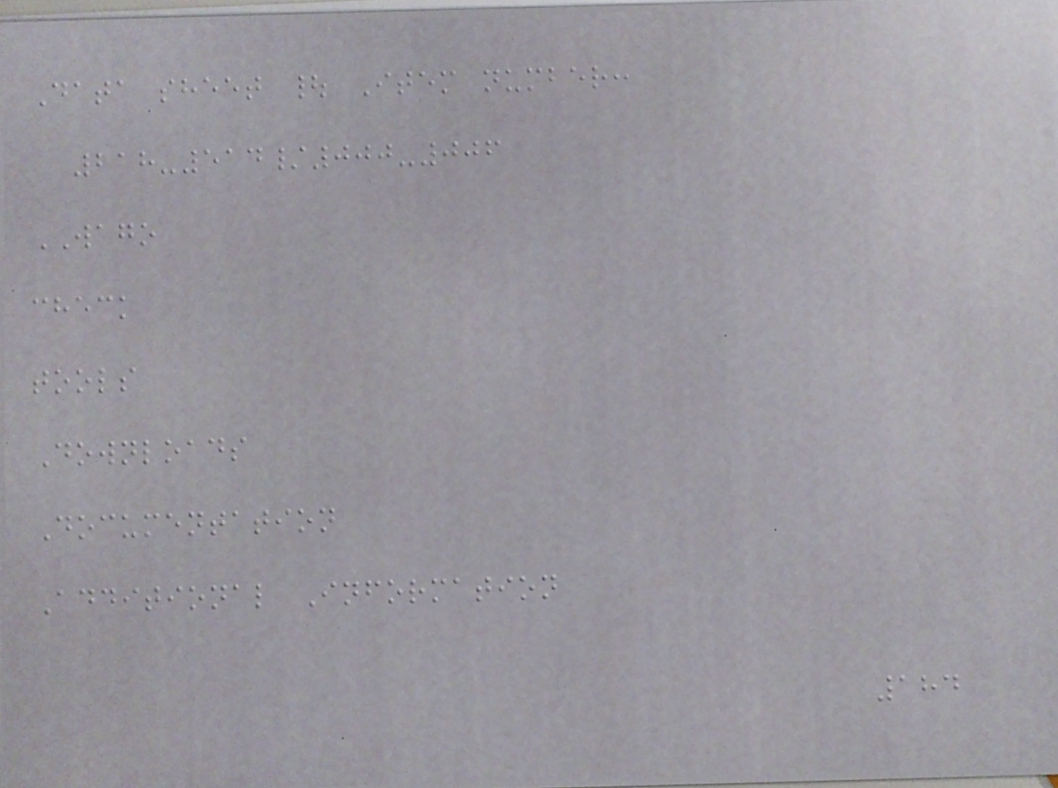Data sheet | Item number:
218-514/000-006
WAGO
check
tools
Downloads
Documentation
Additional Information
184
